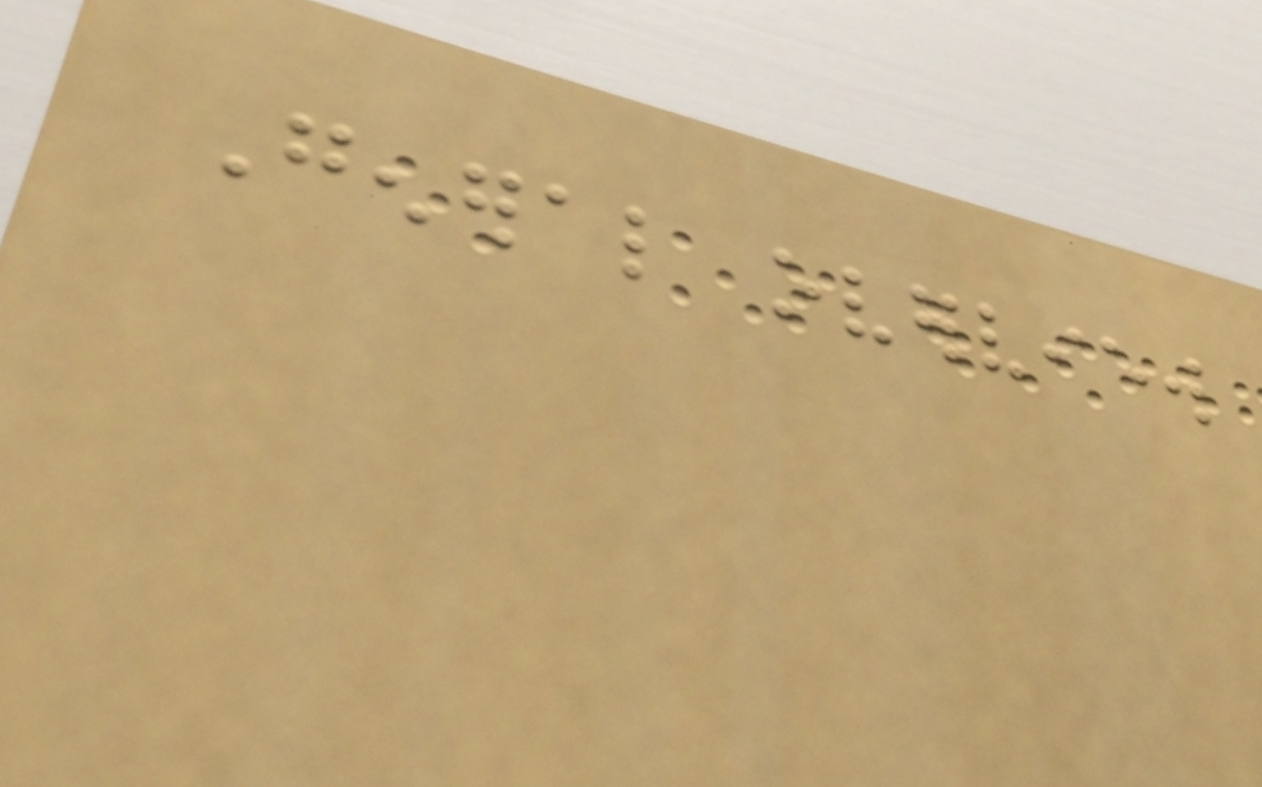General overview
